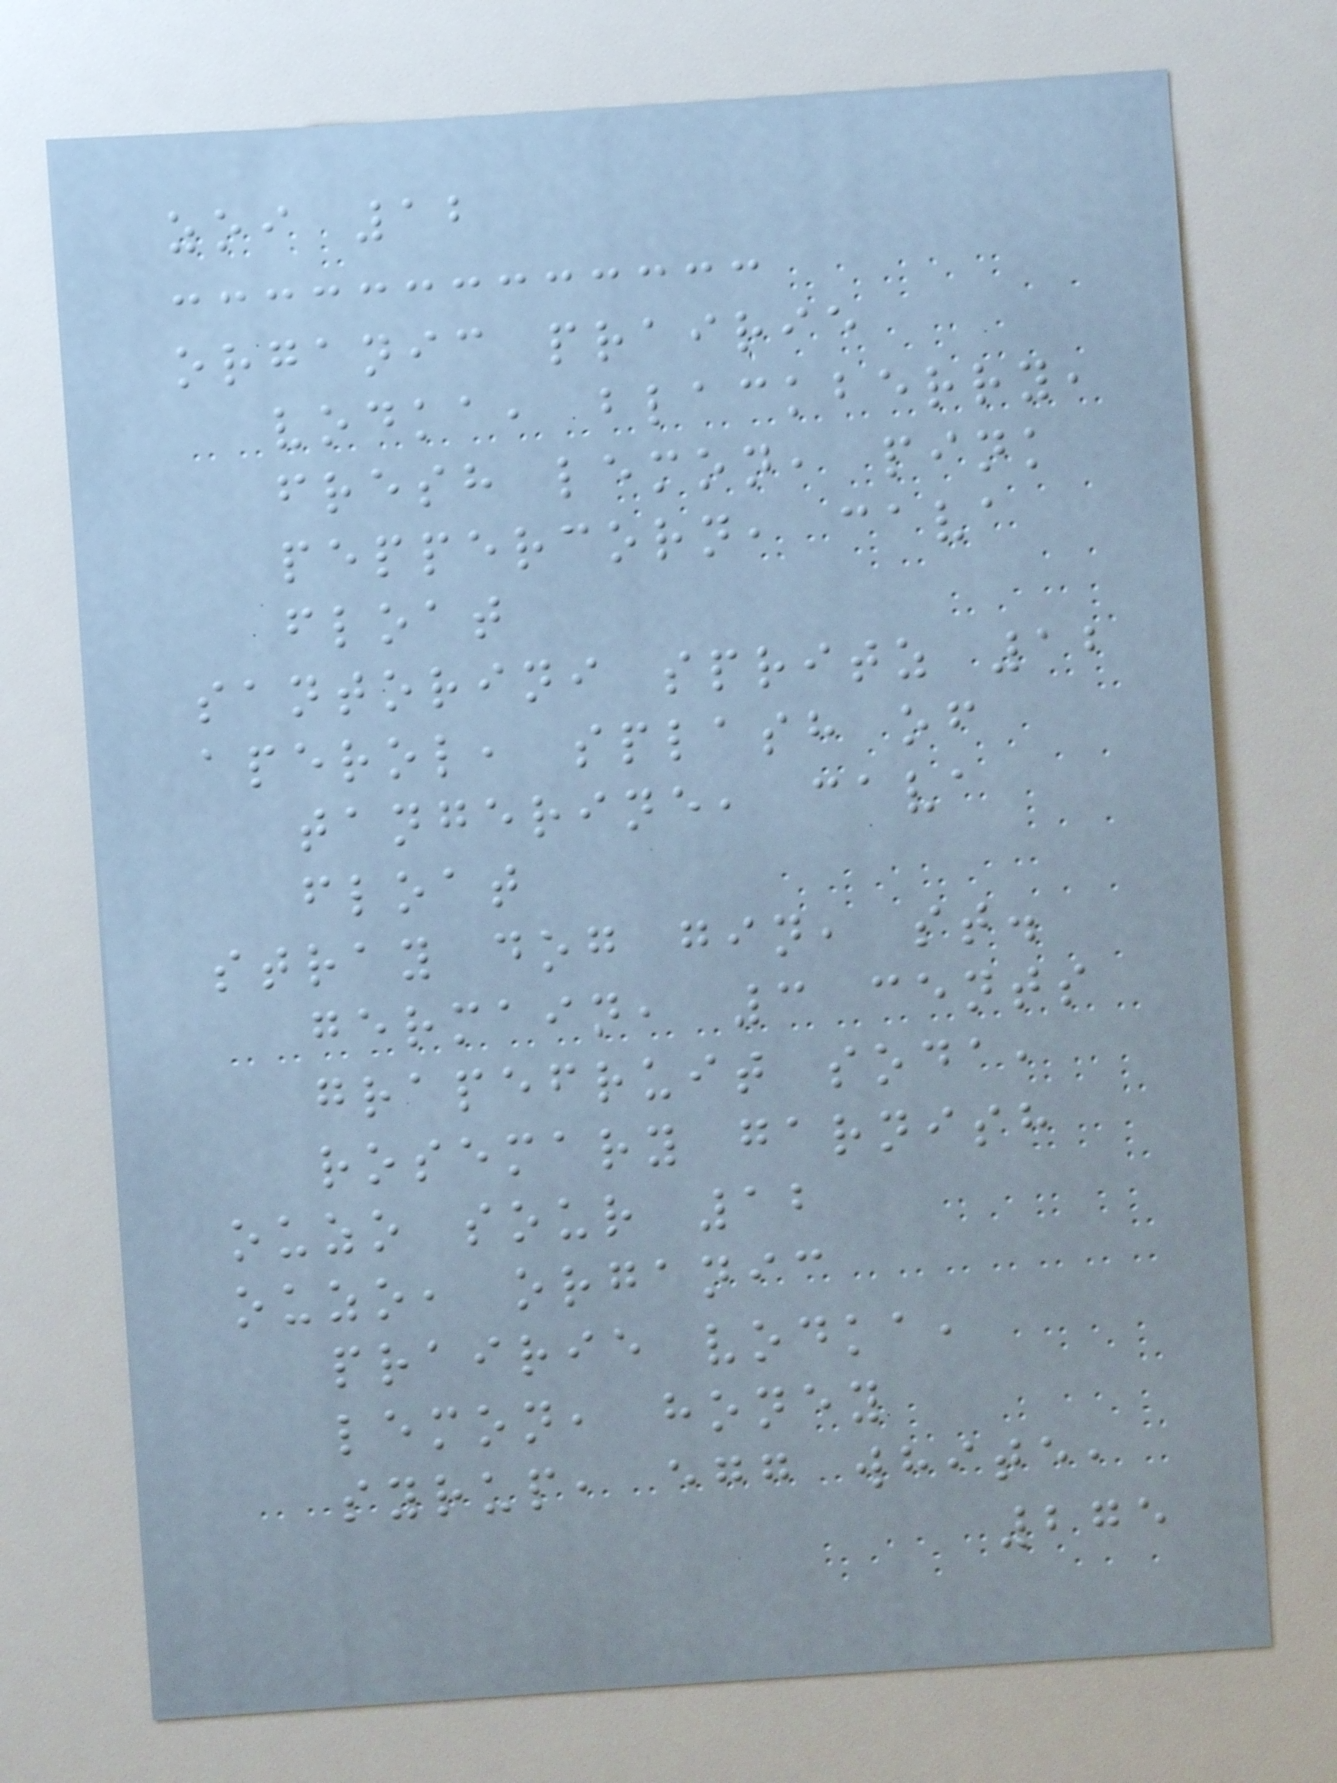zoi 12
organic prairie
vodka, blackberry,
fresh lemon, pink
peppercorn, cava
float
santorini spritz 12
aperol, splash of
tangerine, cava
float
stray dog gin, st.
germain, 3 cents
grapefruit soda,
rosemary garnish
ouzo sour 12
ouzo, organic
prairie vodka,
lemon, honey
syrup, egg white,
275
